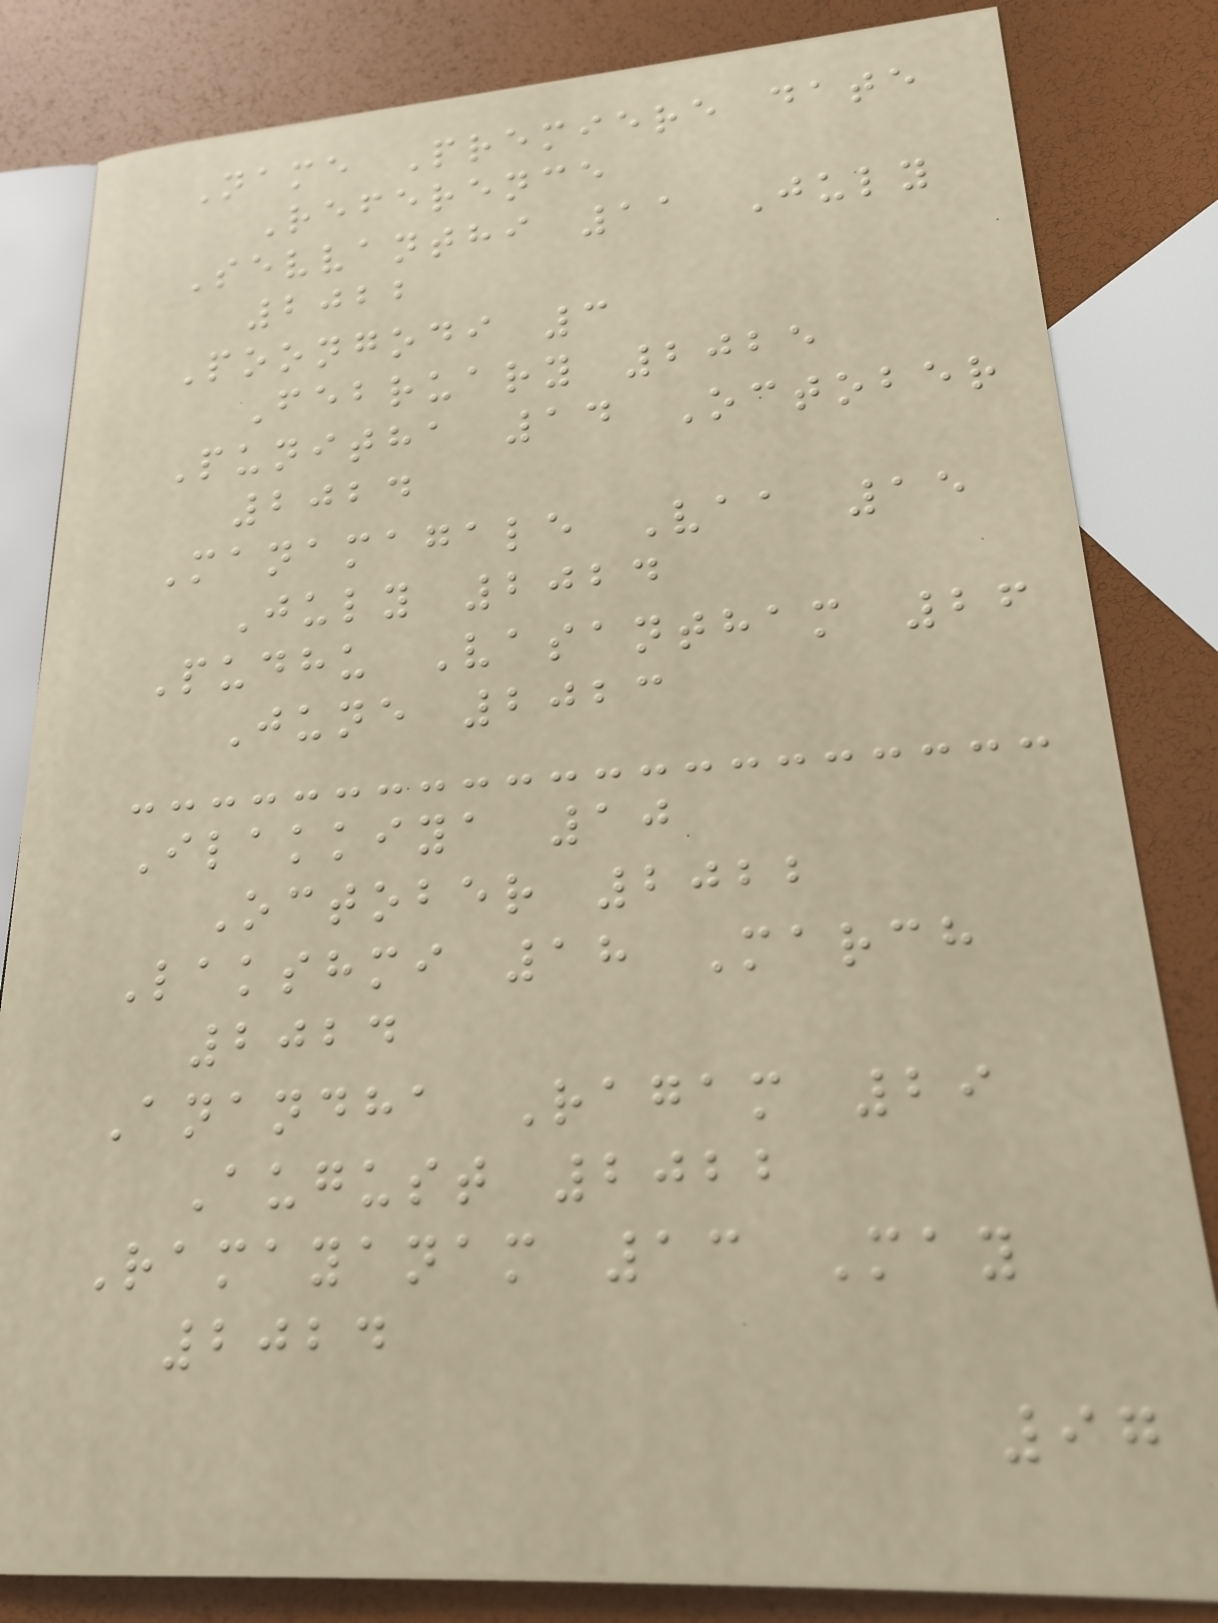Name Premiere date
Reference
Sevvanthi 11 July
2022
Poongodi 3
February 2025
Punitha 14 October
2024
Manamagale Vaa 15
July 2024
Pudhu Vasantham 26
June 2023
Ilakkiya 10
October 2022
Lakshmi 18 March
2024
Anandha Ragam 29
August 2022
Ramayanam 13 May
2024
97
